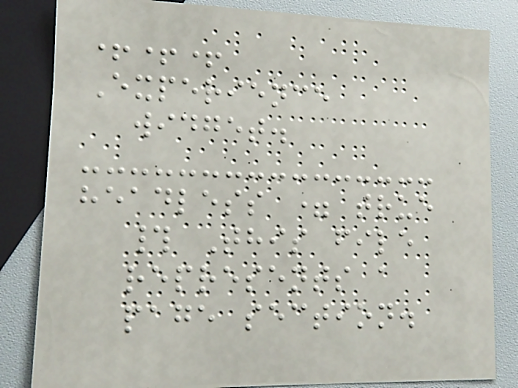+++
Experience
widget.
headless = true
# This file
represents a
page section.
